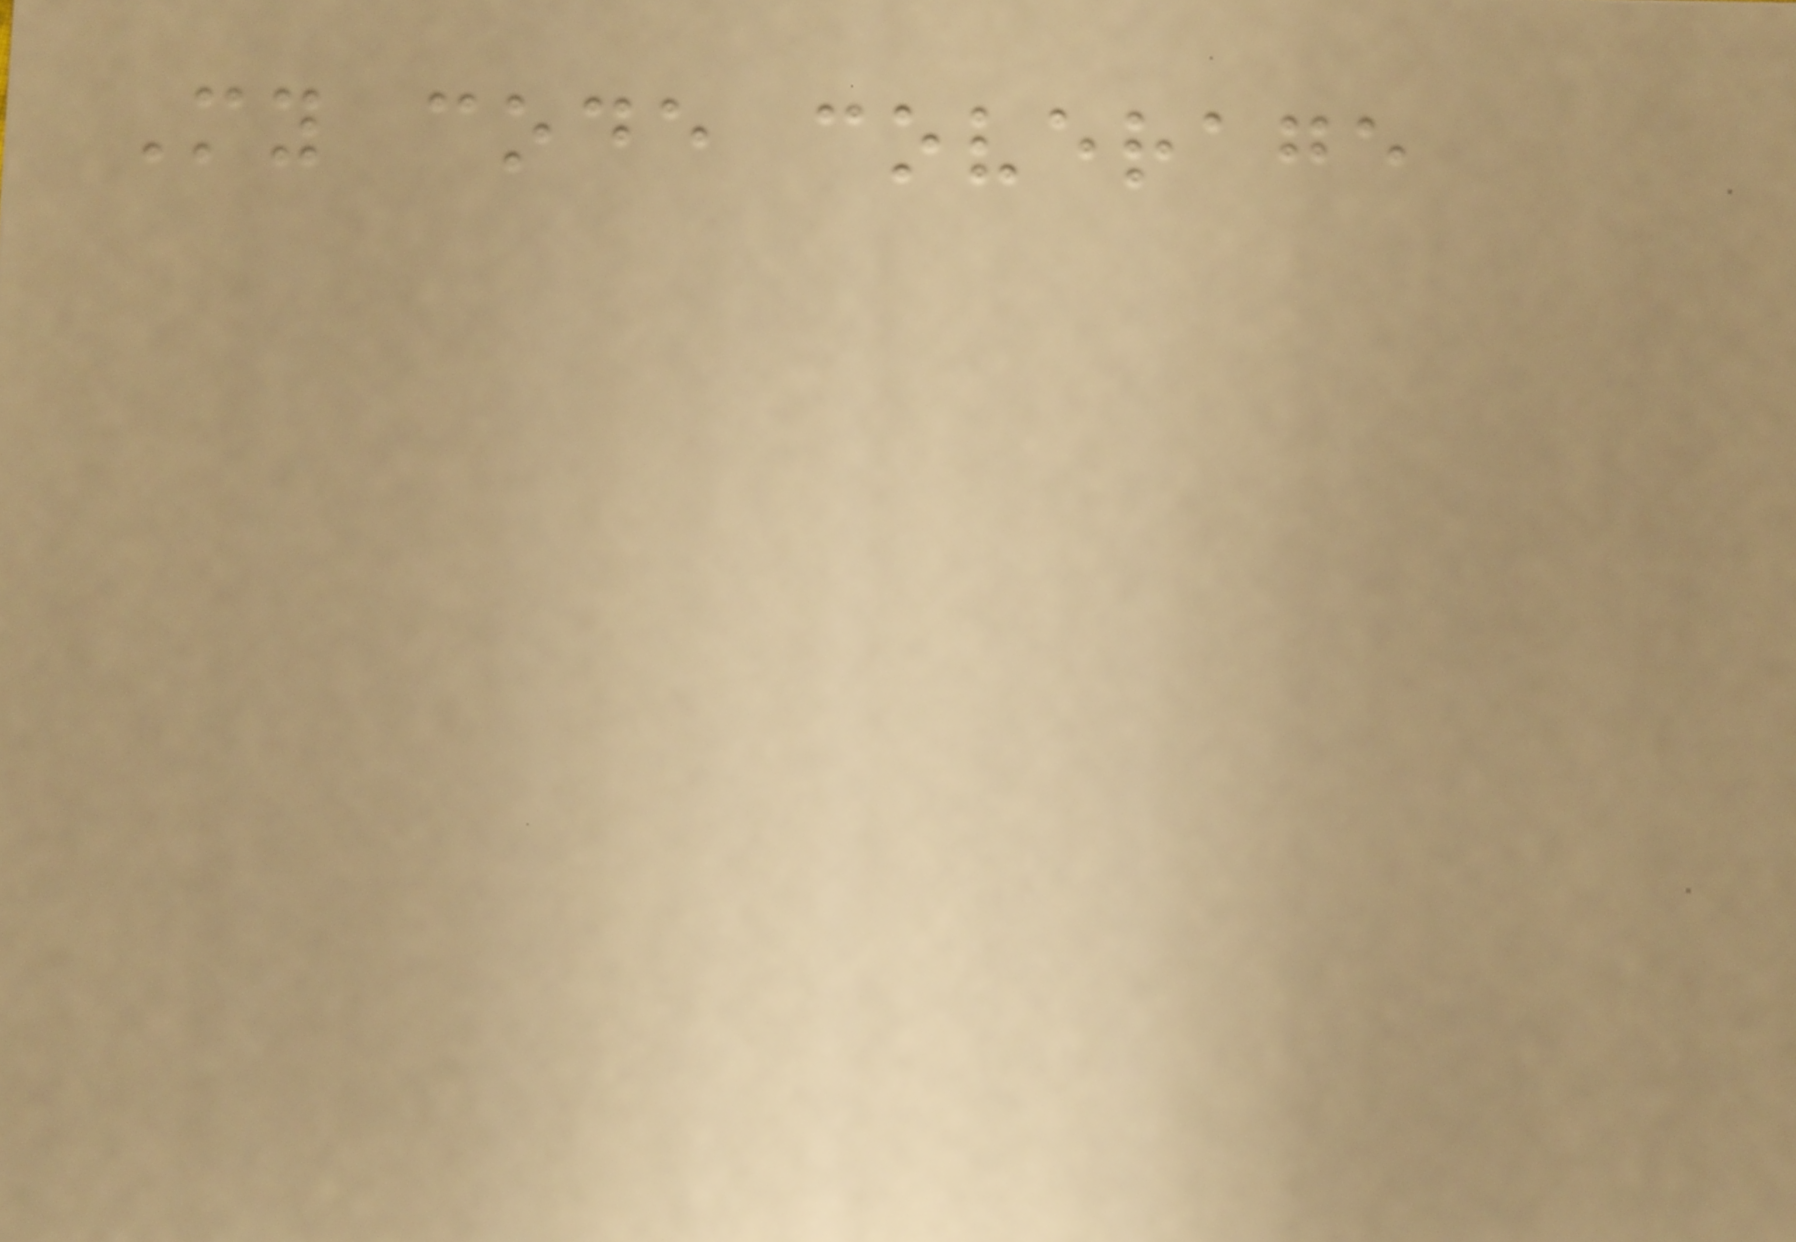My code coverage
